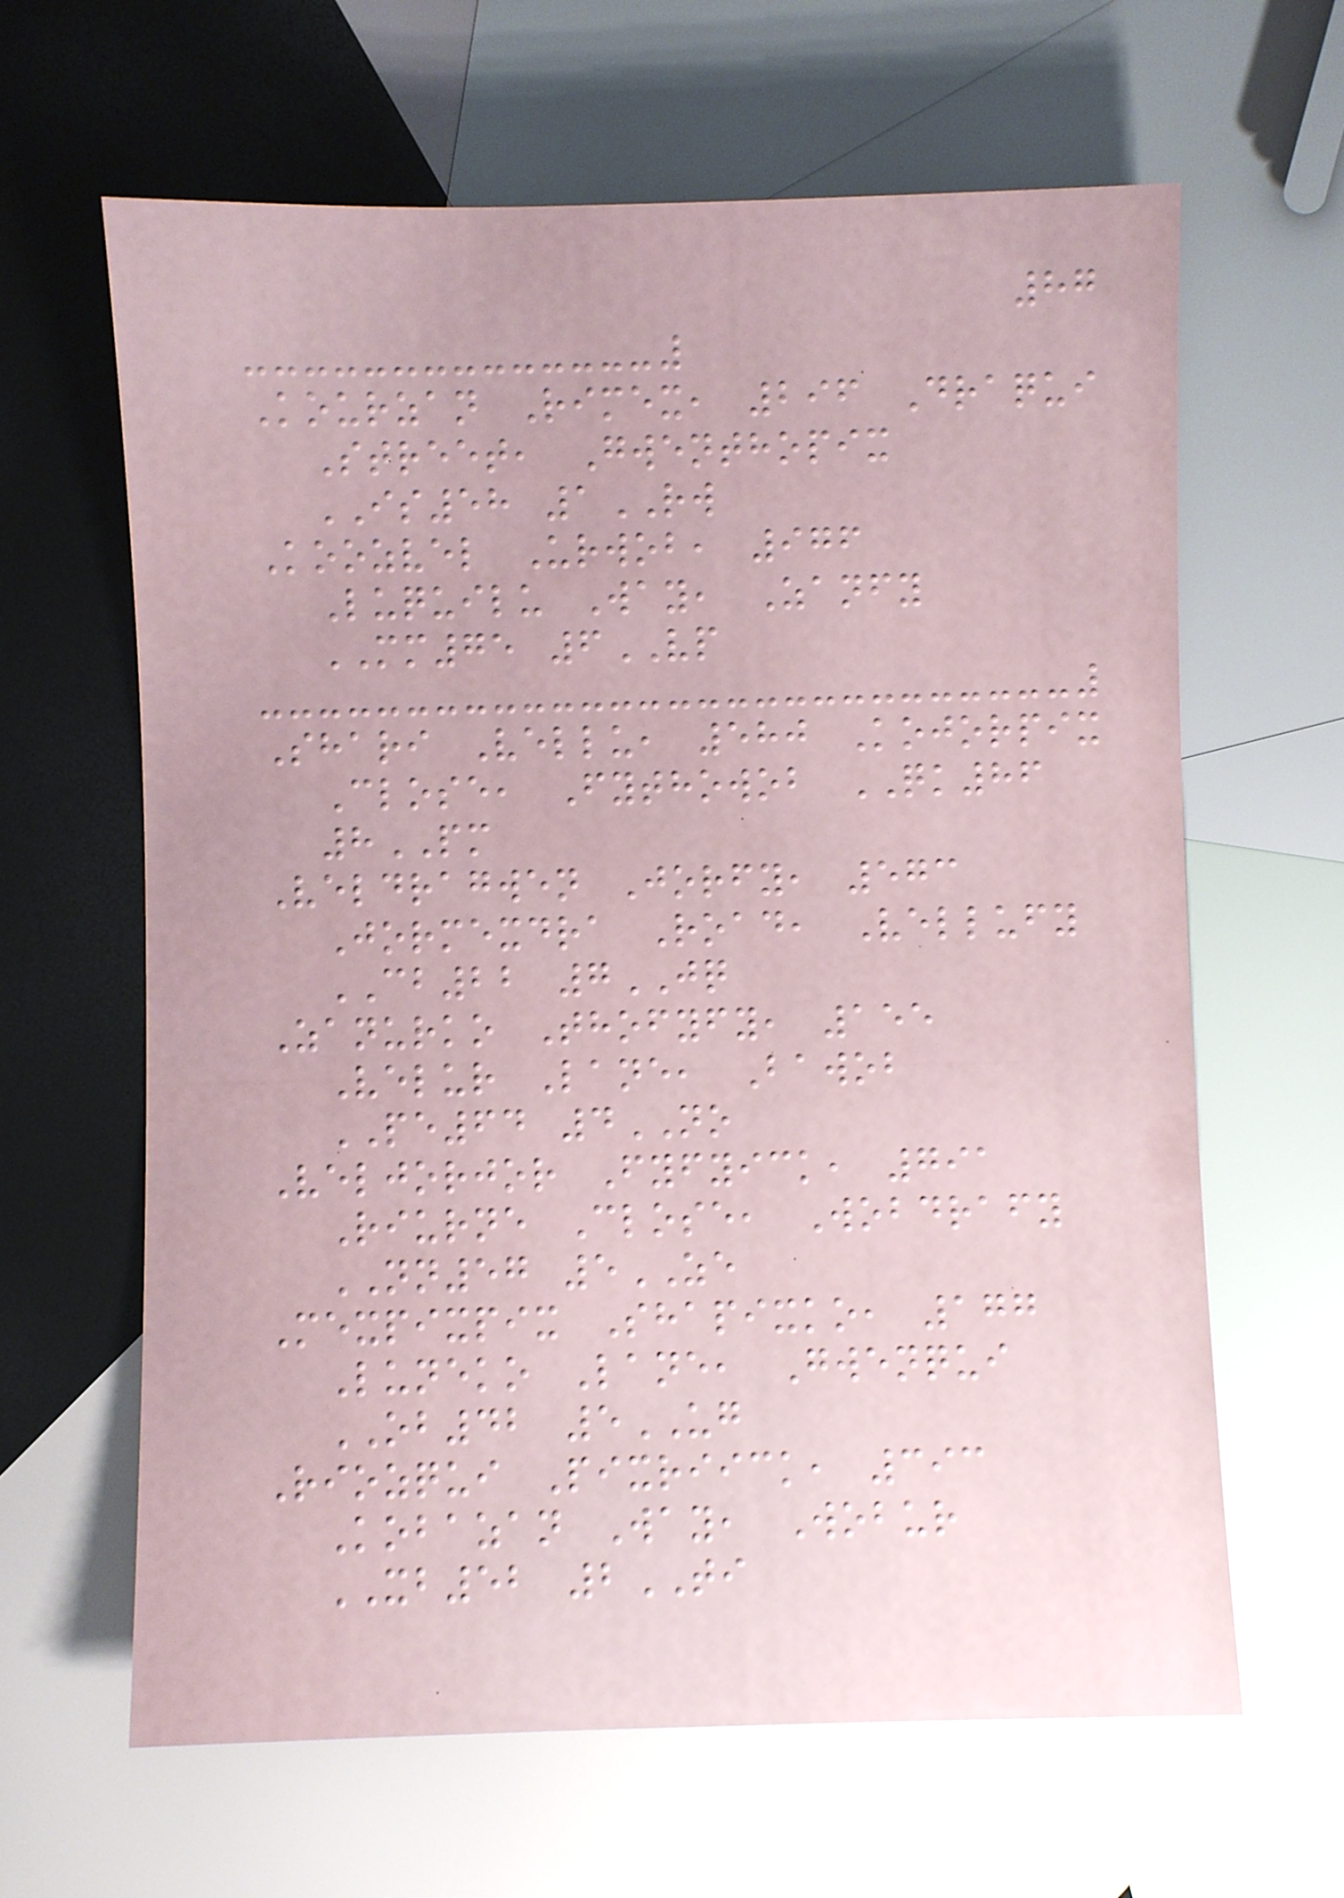87
Kourzan Rimex, 296 Draqui
Street, Gwenthopix
IS58 1RW
Koozvel Urwob, 976
Luquilu Way, Zanfy
MM75 6VP
Shari Vellu, 580 Kojorpix
Close, Fythowob QK86
8PM
Veldragwen Jorfy, 573
Jormexdra Road, Vellufy
CB22 7JQ
Zanurko Thofyfy, 155
Velur Lane, Bawob
PE64 4NO
Veljorjor Fyfyick, 791
Riurne Close, Wobdrafy
NN57 5ZE
Mexpixpix Shapixko, 177
Luneko Lane, Gwenqui
OB42 5UG
Riozqui Pixriick, 393
Kobazan Way, Wobur
XB52 2TI
